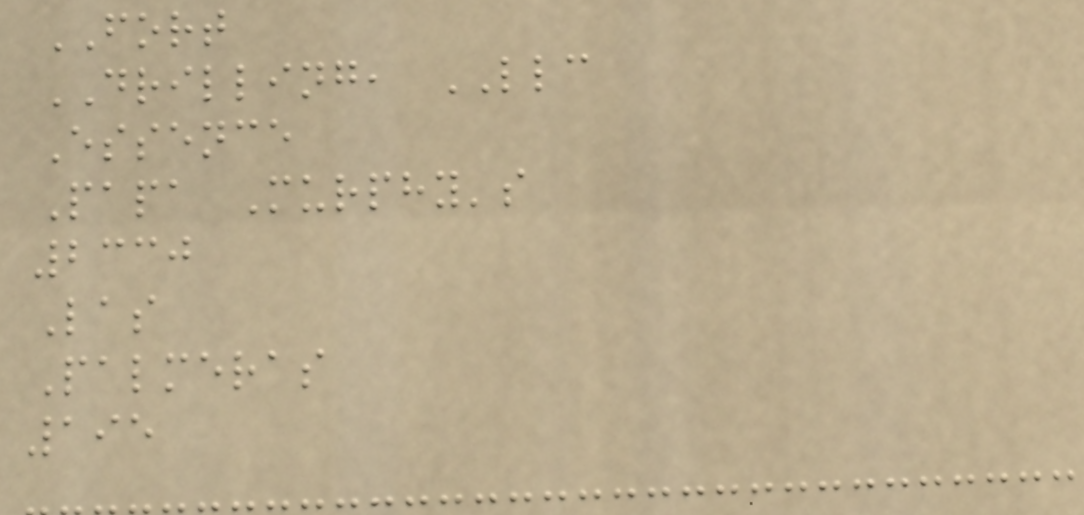FORT
DRILLING, LLC
Essence
Papa Murphy's
2330
Las
Palmeras
195
